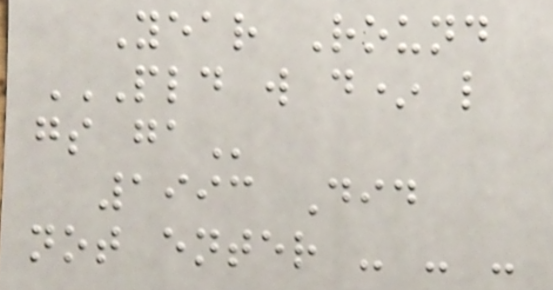Year Round
PLD W D* L
GS GA
1993 Did
not enter - - -
